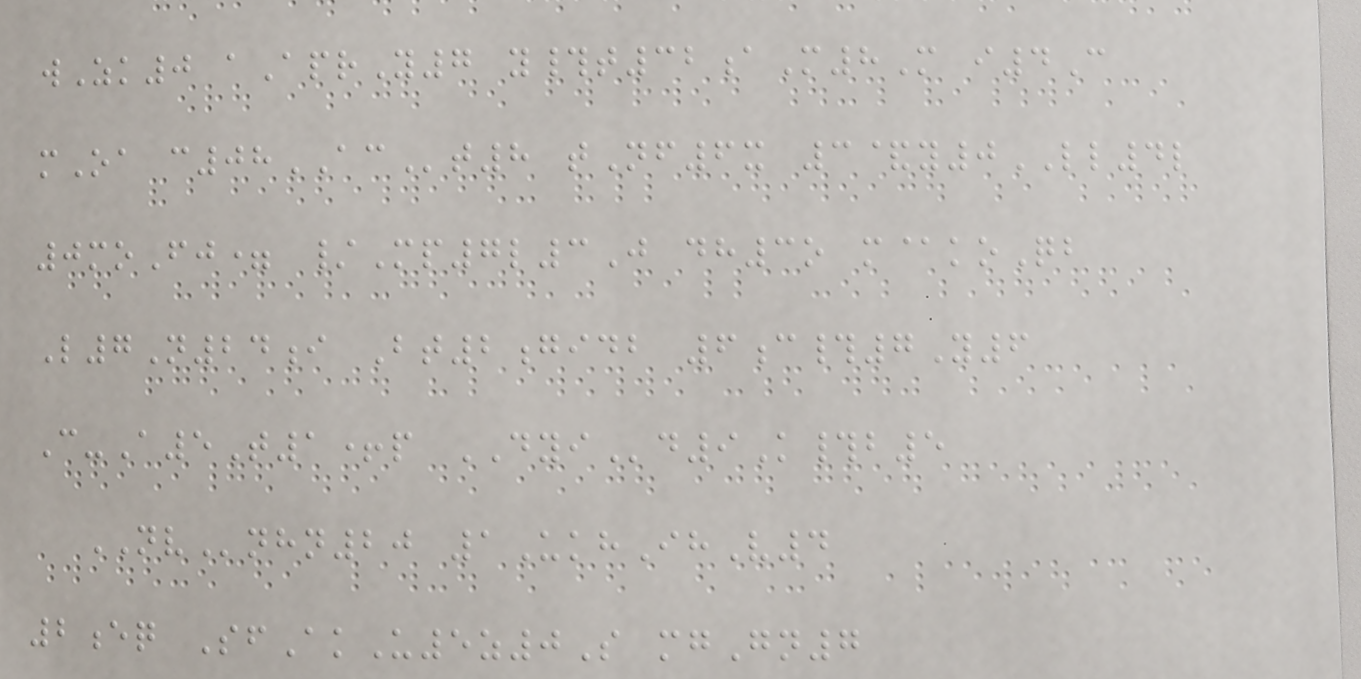wZk0 aAprY7 y#t32aM8M i4C
mOa c08ACt8 tNf6x 3&y0LL4l
0moFj= /Mp7l3J dh3o m@koQb
L7N24i Bt2gidb 6c#7Y6
C-A5T1+p DYId9K#b5
NVnhn20 1UkhIhV4
2eq SfAkU5z0S mgGn7
